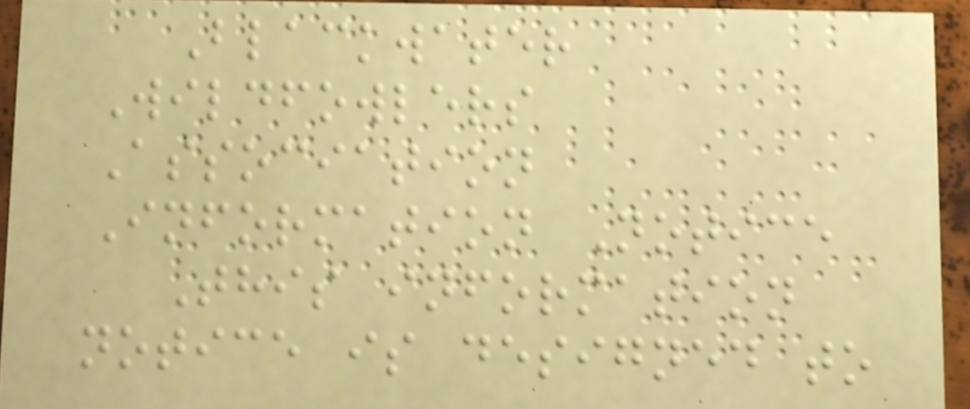Blackwater
Wildfowlers
Association
Information Notice
This information
notice is designed to
